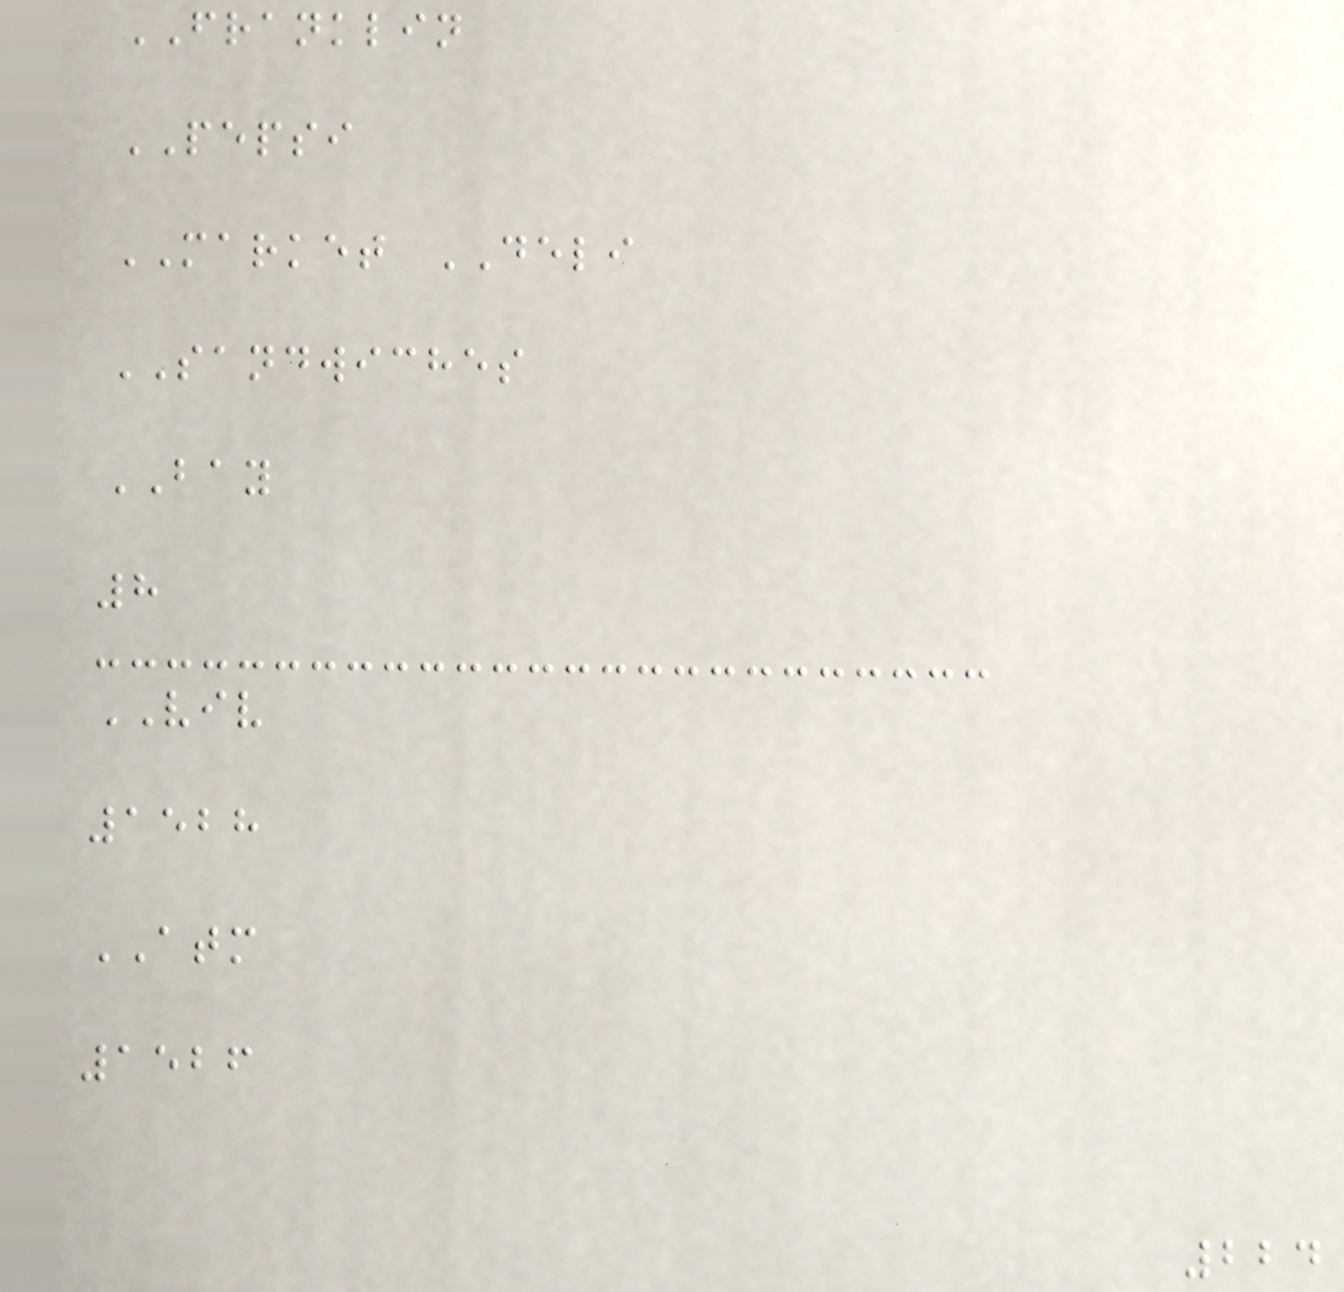FRANKLIN
PEPSI
MARKET DELI
SANDWICHES
BAY
8
VIV
1528
ATM
1526
224
